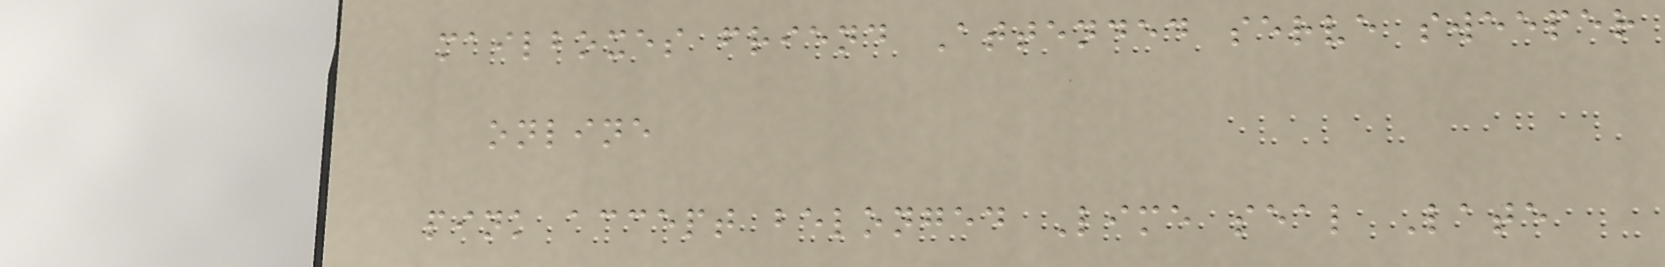mailboxes friend Attended serve sweeper
online
pink accept belonged Lime seal Late
